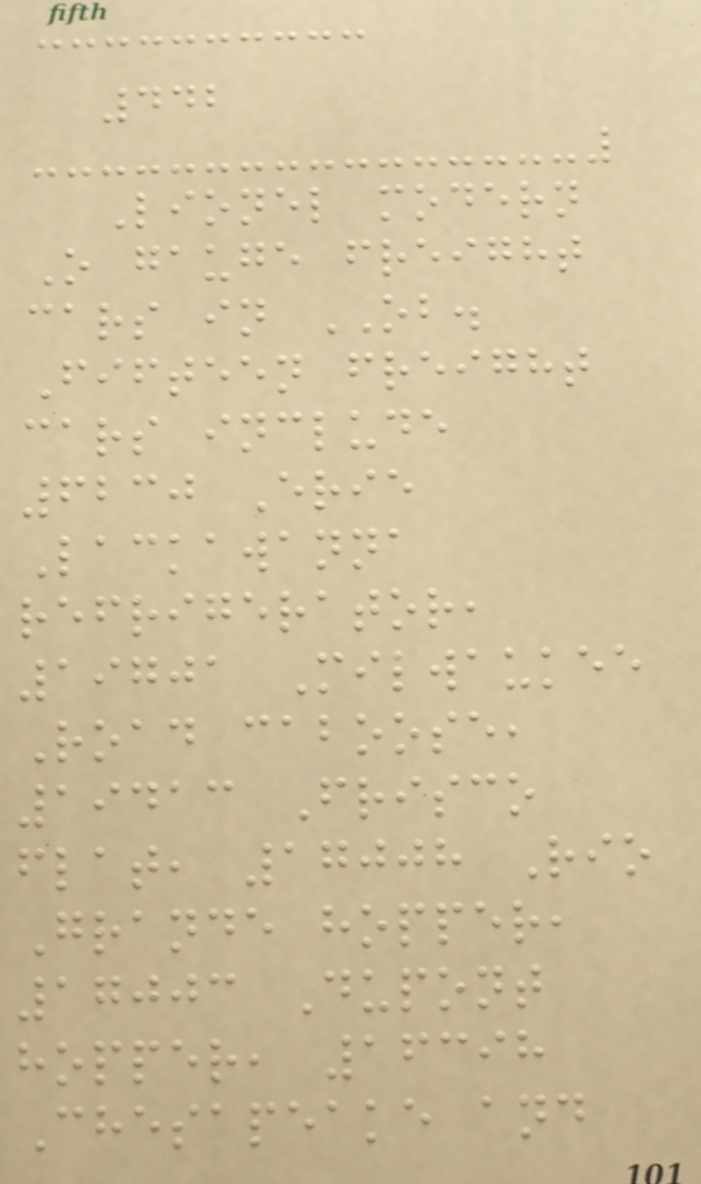442
Lionel modern
O gauge freight
cars in OB.
Fifteen freight
cars include
6230 Erie
Lackawanna
refrigerator,
19701 Milwaukee
Road caboose,
19413 Frisco
flat, 17008 Rio
Grande hopper,
17003 Dupont
hopper, 16398
Chesapeake and
